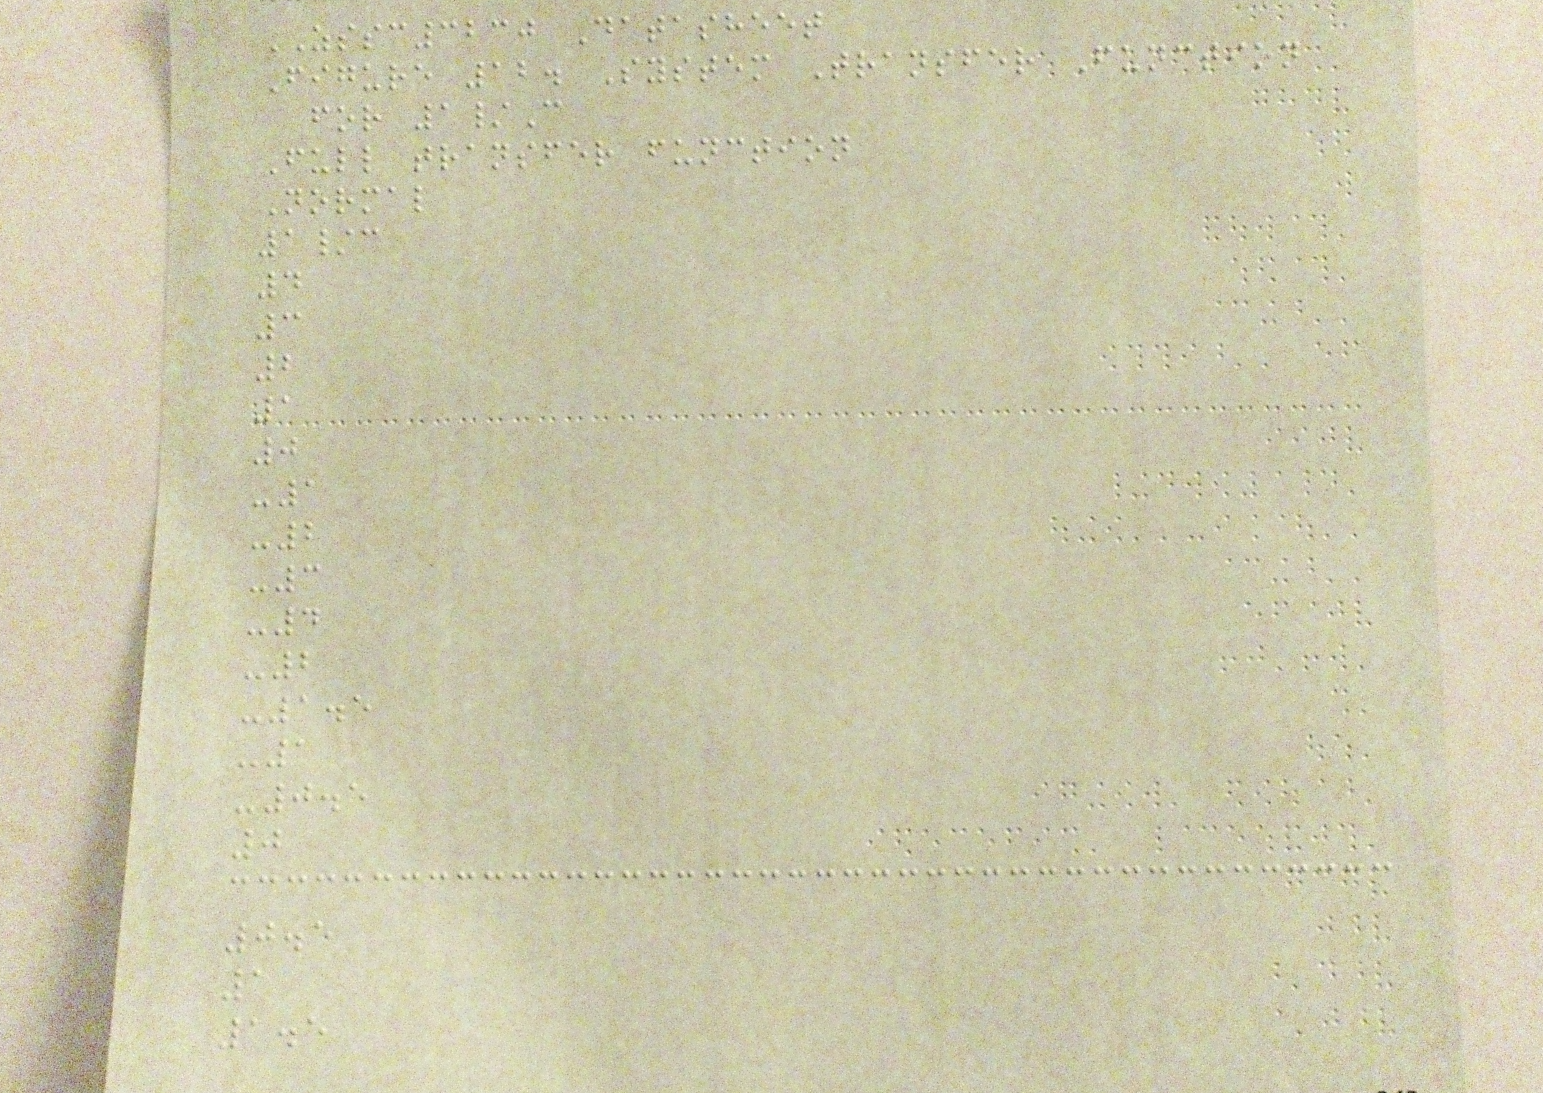ZSSC3230 Datasheet
Figure 12. System Transfer Function
for 1/C
Full transfer function
Normal
1/c
4
3
2
1
0
-1
-2
-3
-4
-2
-1.5
-1
-0.5
0
0.5
1
1.5
